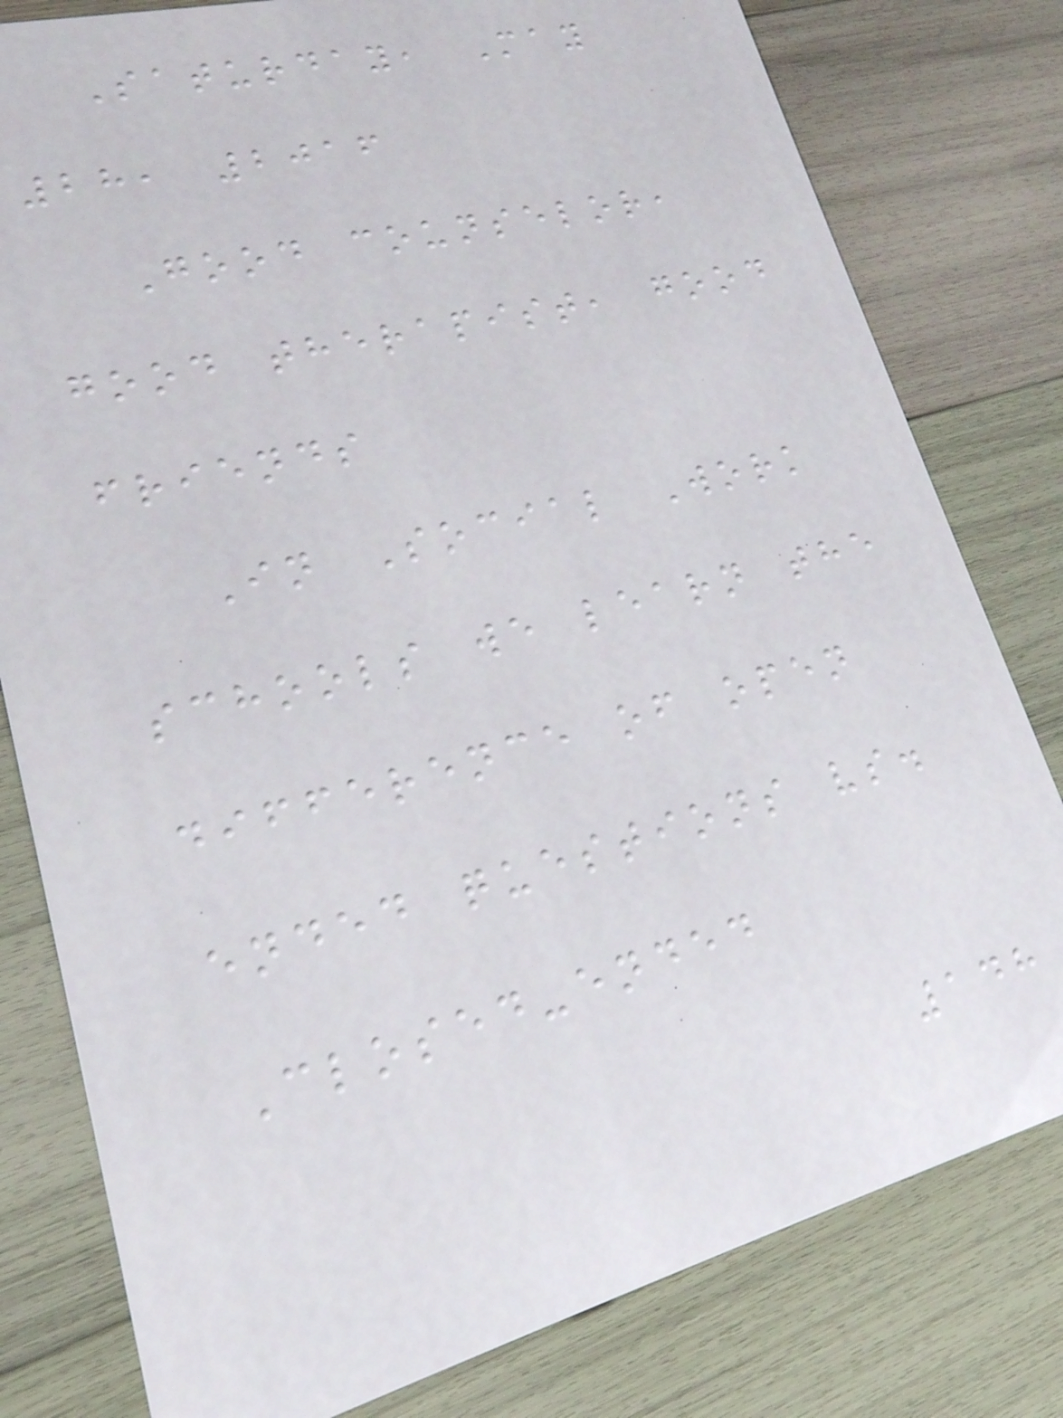Saturday, May
28, 2016
Good counselor,
good therapist, good
friends
In Social Work
schools we learn the
difference of open
ended questions vs.
Closed-ended
148
